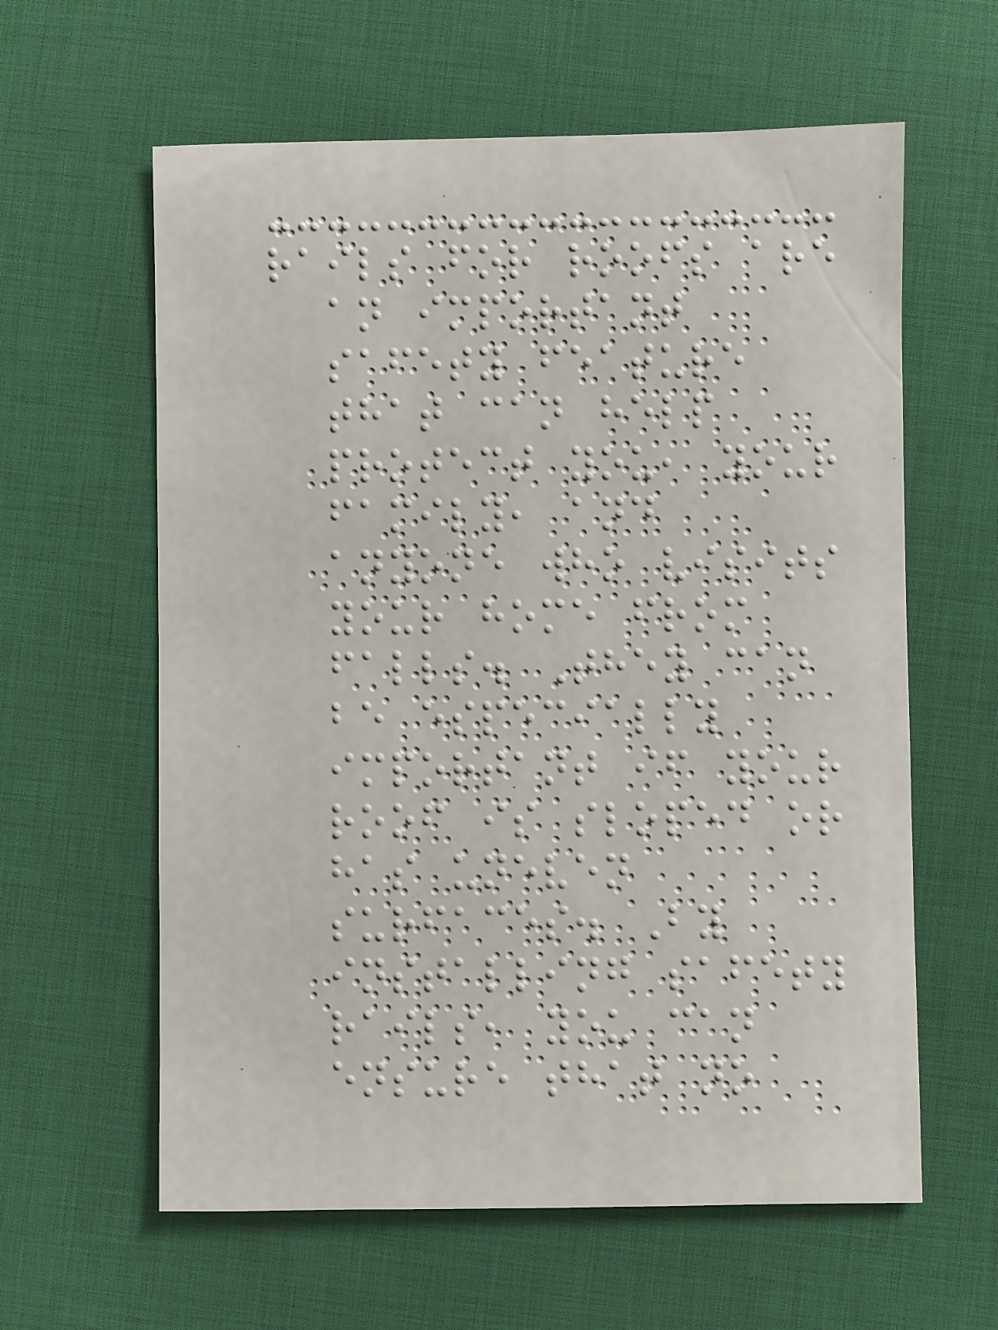rails for roofs are
an important
safety feature
that can help
protect you, your
family, and
anyone who visits
your home from
falls. They can
be especially
important if your
roof is sloped or
has uneven
surfaces. By
installing safety
rails, you can
ensure that no
